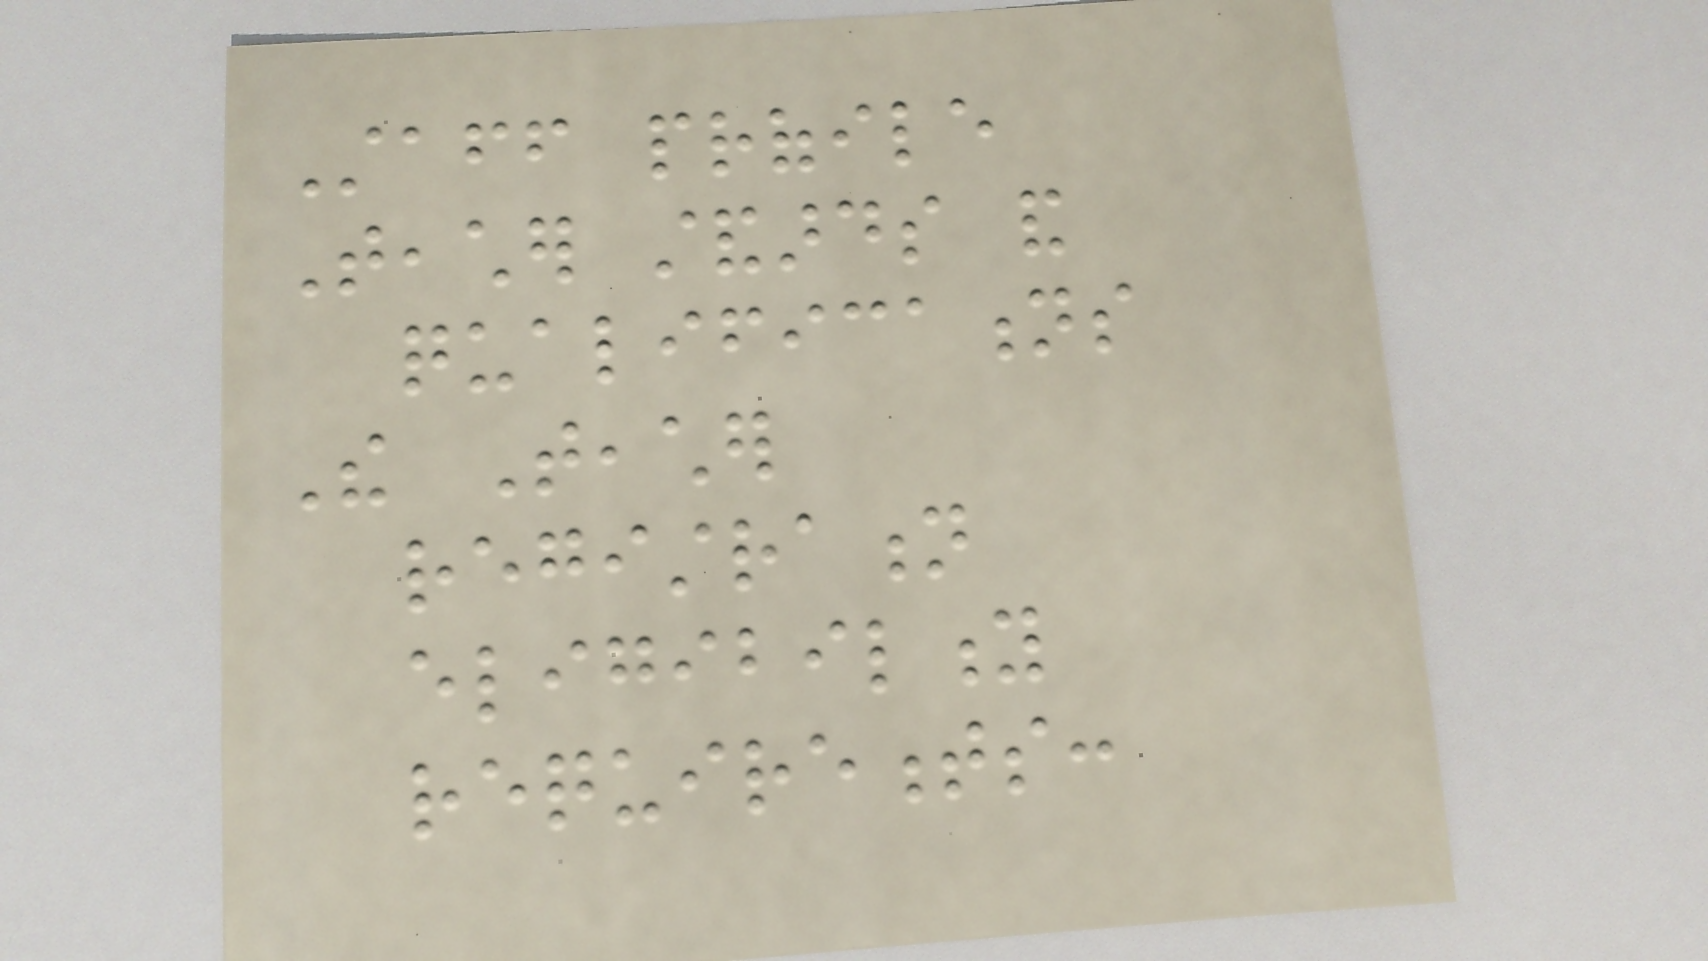Staff profile
Teacher standards and
qualifications
The Teacher
registration
eligibility
requirements:
